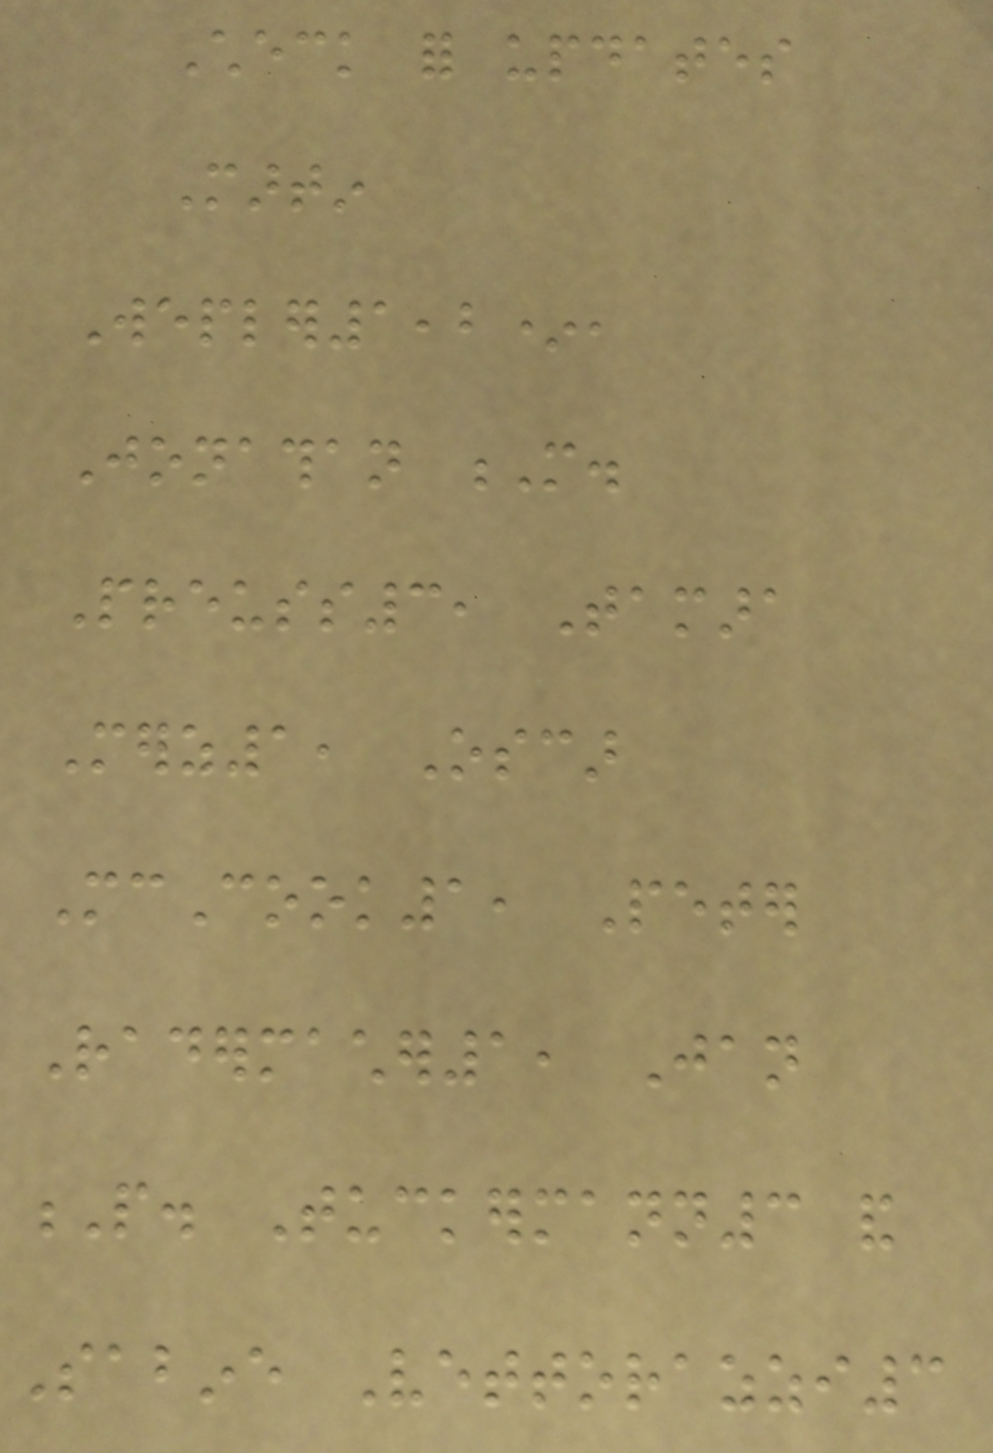Check for updates
Martin
Wepler1,2*,
Jonathan M.
Preuss3, Tamara
Merz1, Oscar
McCook1, Peter
Radermacher1, Jan
P. Tuckermann3 and
Sabine Vettorazzi3
